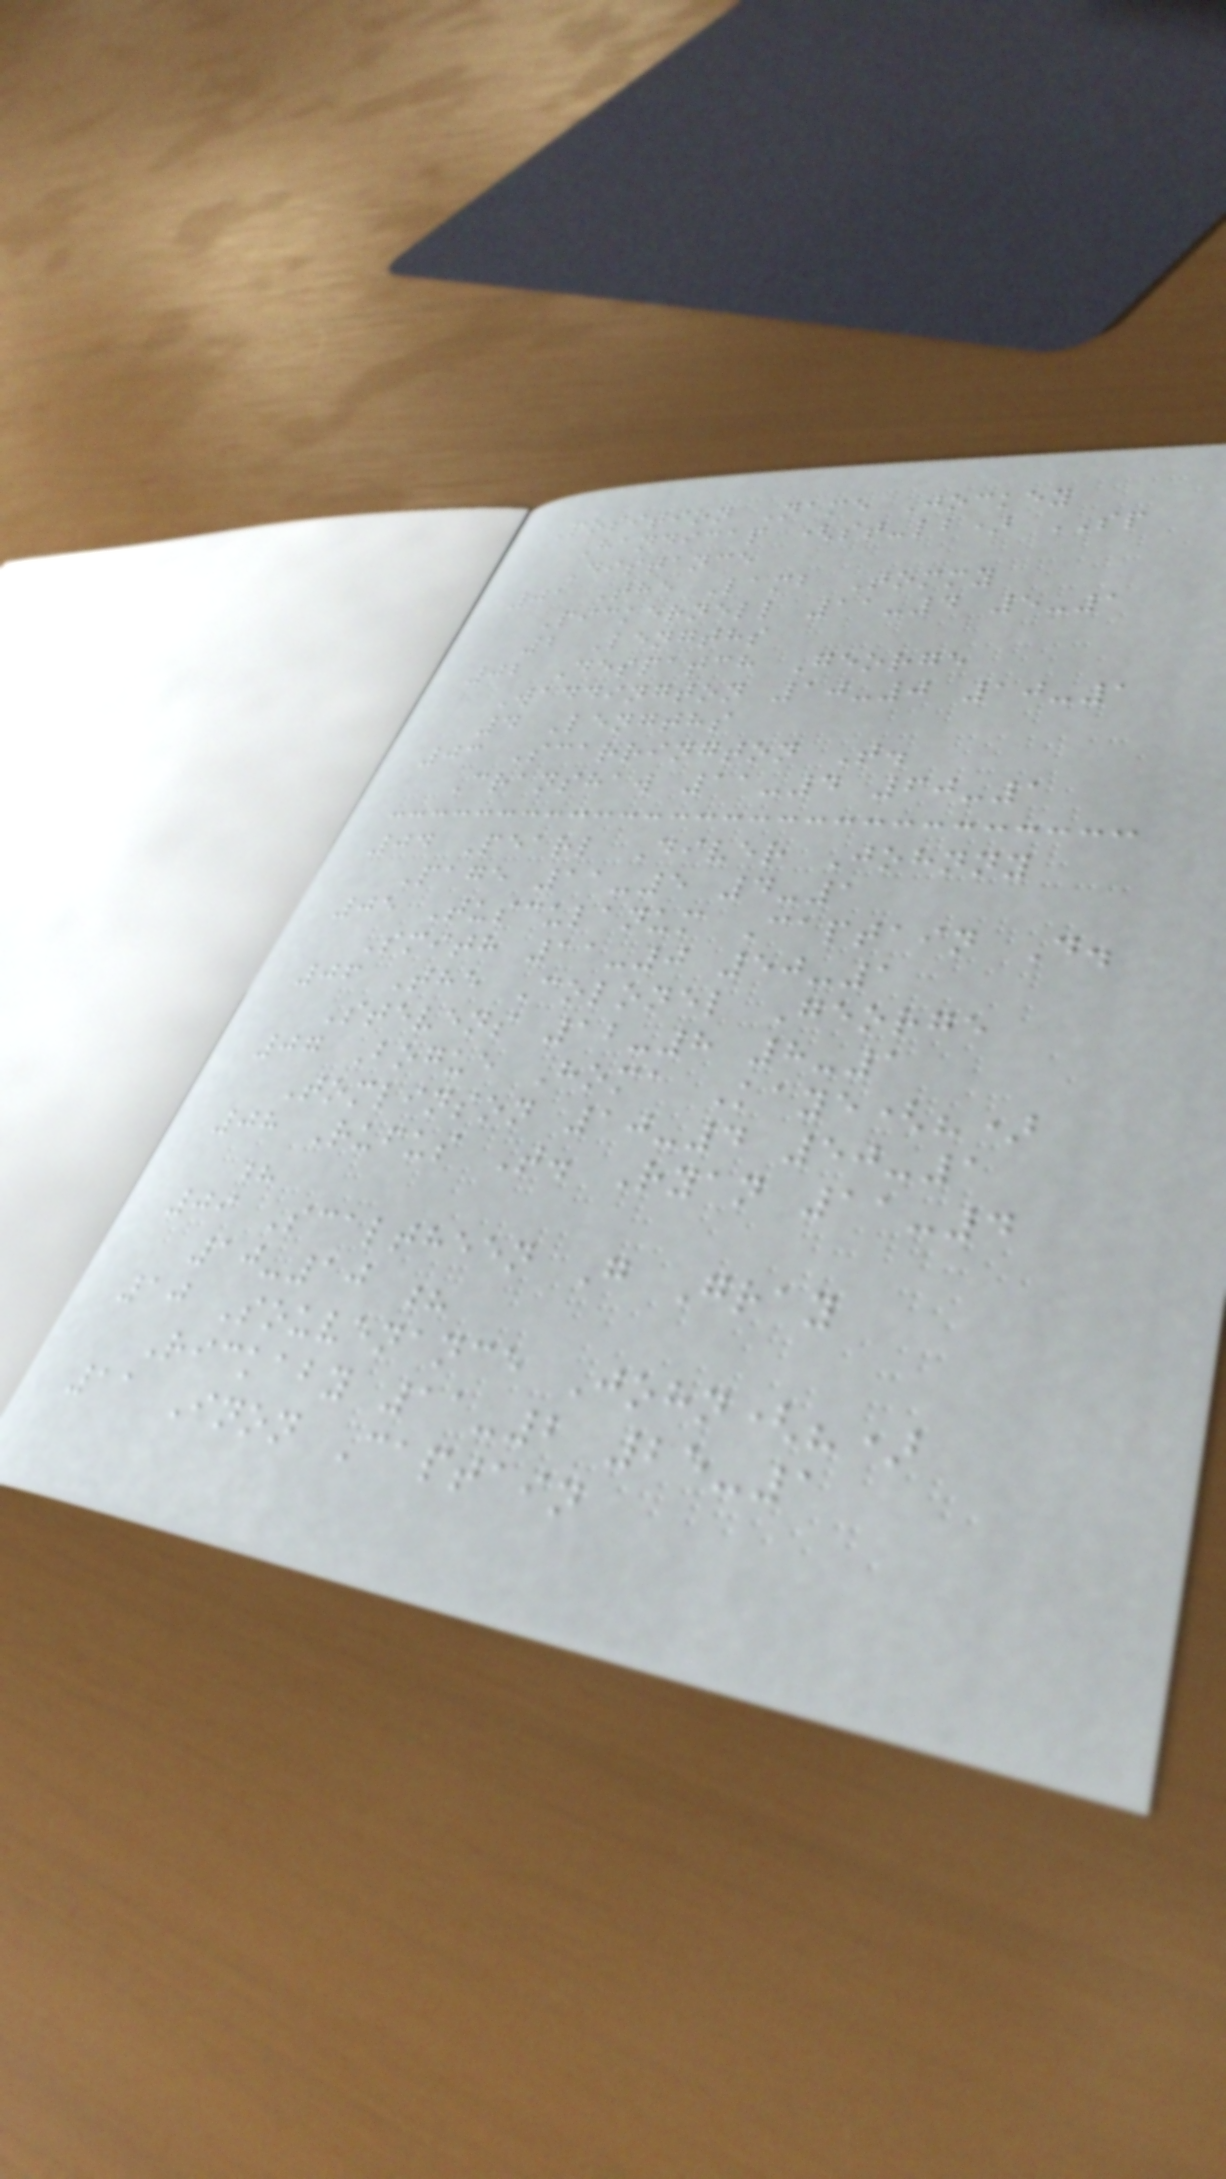Position Name Jockey
Handicap (st-lb) SP
Distance
01 The Lamb Tommy
Pickernell 11-4 5-1
2 Lengths
02 Despatch George
Waddington 10-0 10-1
4 Lengths
03 Scarrington T.
Cranshaw 11-4 60-1
04 Pearl Diver Johnny
Page 11-5 4-1
05 Tusculanum Captain D.
Smith 11-0 50-1
06 The Colonel George
Stevens 12-8 8-1
07 Bogue Homa Kaye(?)
Tomlinson 10-4 50-1
08 Rufus T. Ryan 11-4
?
09 Scaltheen G Gray
10-10 ?
10 Souvenance John(?)
Rickaby 11-2 25-1
11 Inon Captain
